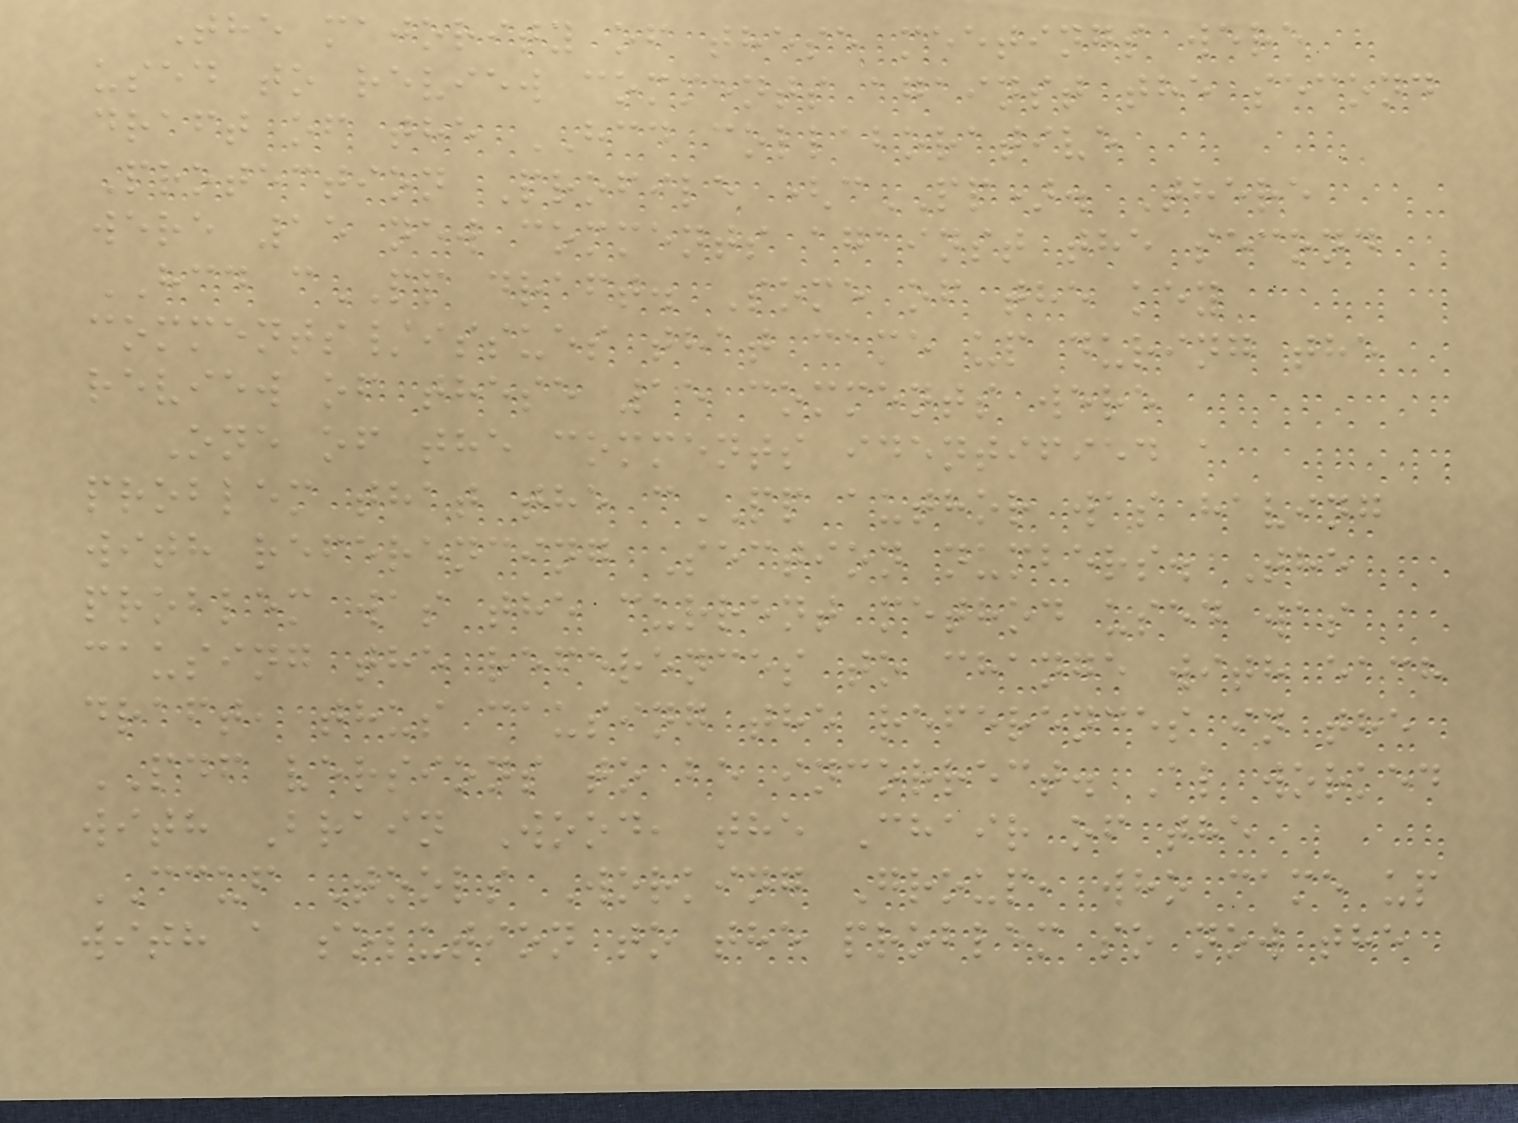The majority of these meetings were
used to review comments against the second
draft of the HCD collaborative
Protection Profile (cPP). There
were 15 new comments against the second
HCD cPP draft. Some of the key
comments/issues that came up during the
review of these 15 comments were
One of the comments identified a
problem that the cPP author was having
with referencing Section numbers. The
problem was the current method used was
causing the references to change with each
draft, thus causing the references in the
PDF versions to be incorrect. Al worked
with Brain Wood, the Chair of the
CCUF Tools Working Group, who came up
with a solution to the problem so now the
